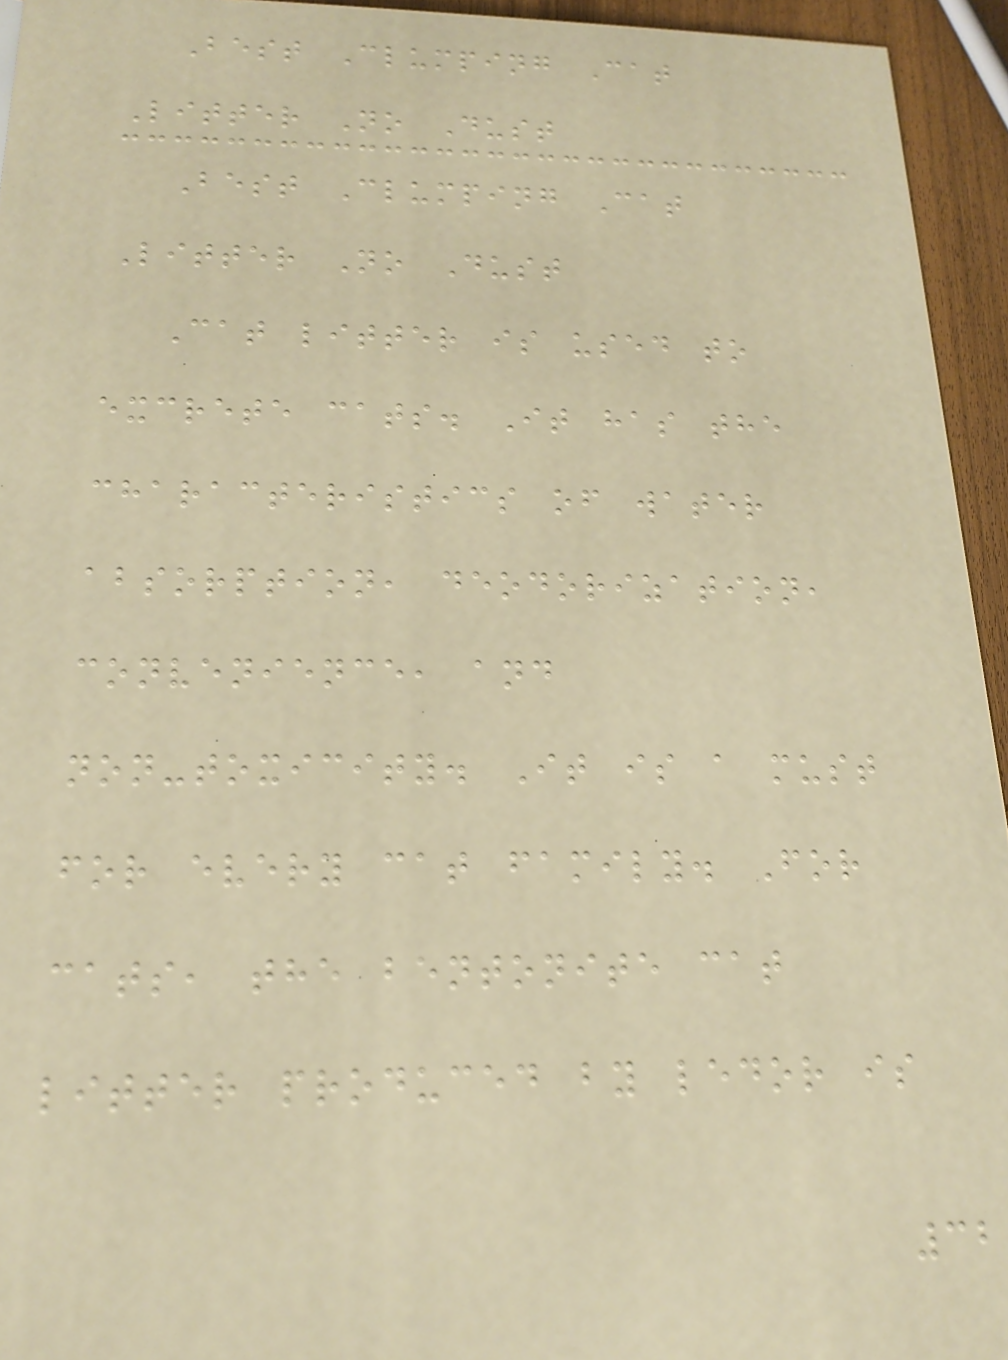Best Clumping Cat
Litter No Dust
Best Clumping Cat
Litter No Dust
Cat litter is used to
excrete cats. It has the
characteristics of water
absorption, deodorization,
convenience, and
non-toxicity. It is a must
for every cat family. For
cats, the bentonite cat
litter produced by ledor is
32
